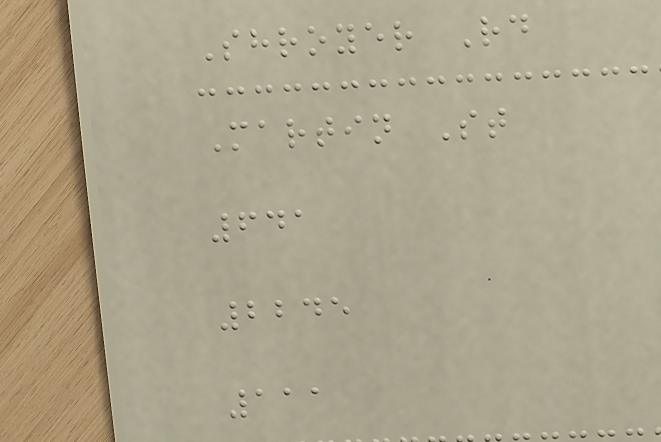Shroyer Rd
Martin St
641
2245
111
